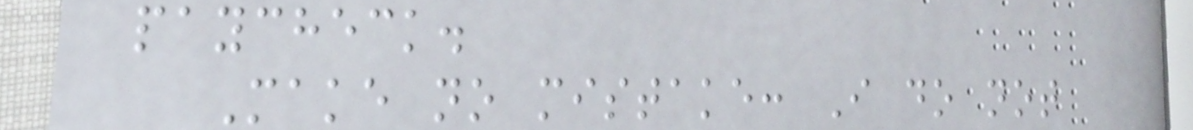paycheck.
Make no mistake: I do not
